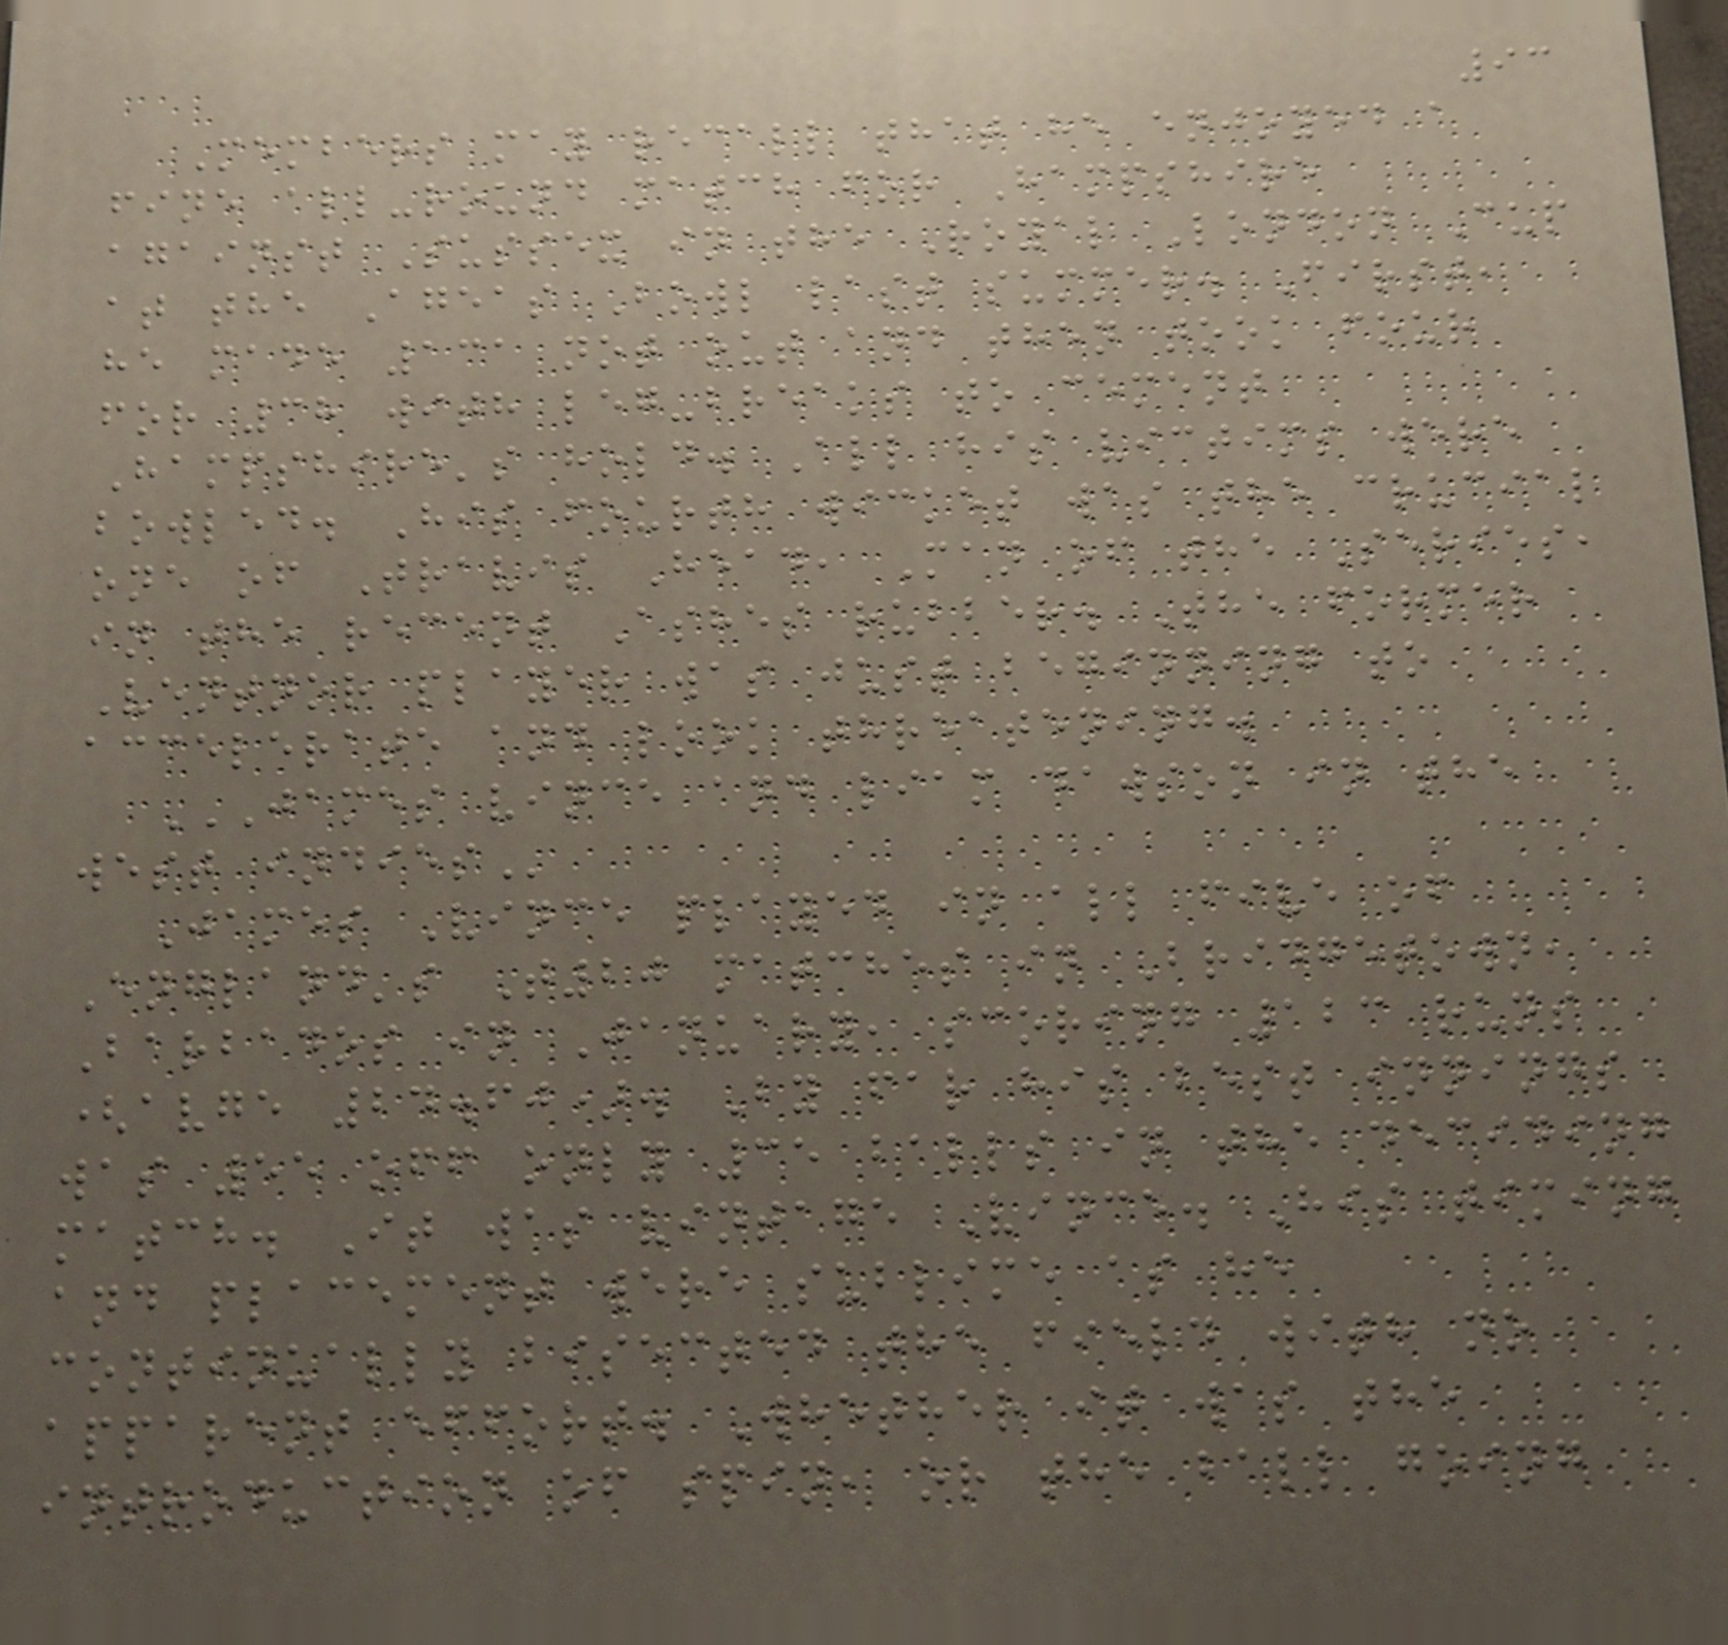93
Members may recall that he enjoyed a
fine all-round match for Hampshire
against Sussex in the Royal London Cup
at the Ageas Bowl last summer. First,
he made 131 not out and then took four
for 38 with leg-breaks to cement
Hampshire's hold. All his victims were
bowled. His fourth wicket was the crucial
one of Travis Head, Man of the Series,
in the recent Ashes rubber. The former
Ventnor player was just beginning to
accelerate and look threatening.
JAMES VINCE AND LIAM DAWSON IN THE
WEST INDIES
James Vince played in all five of
England's T20 matches in Bridgetown,
Barbados in January, scoring 123 runs
(avge 24.60). By far his best innings
was 55 off only 35 balls in the deciding
match. It was vintage Vince. His timing
and placement were sublime as he
continually bisected the field with no
apparent effort. Whether it was the
introduction of spin, or the ball going
